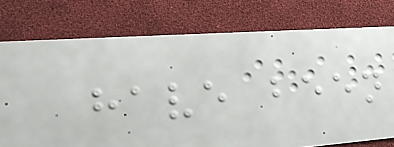have been
